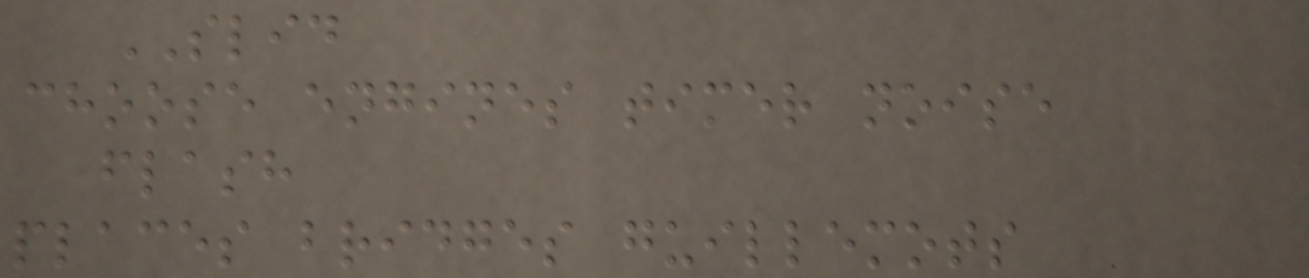SLID
choose engines timer noise
flash
places bridges guillemots
